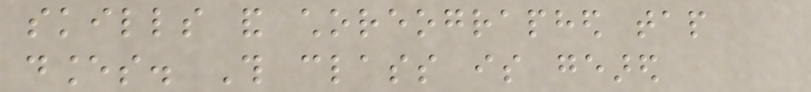skills and choreographed tap
dances. This class is geared
